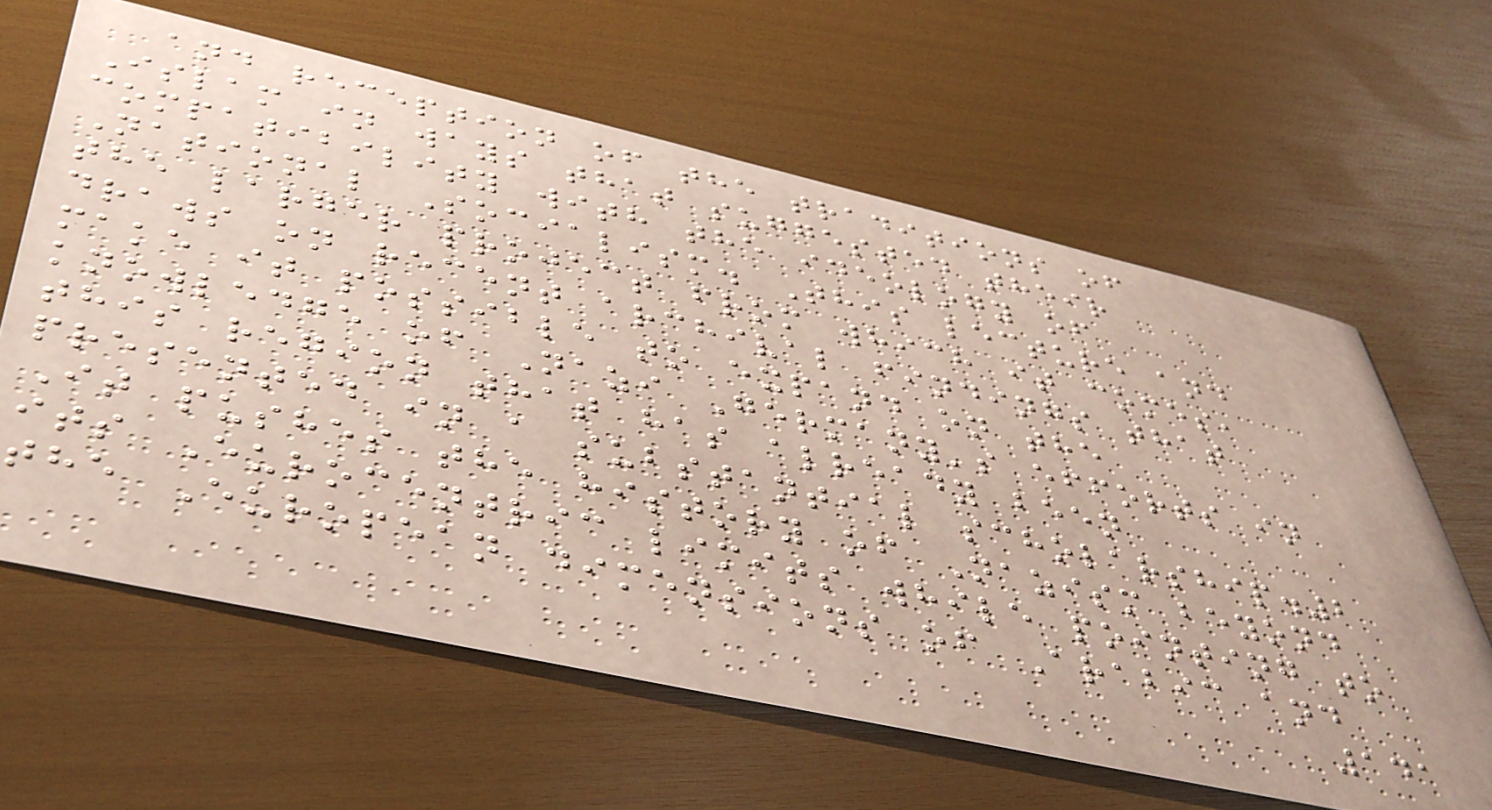and reception of the traditions of
Islam in ways that suggested their
compatibility with the ideology of
National Socialism. This lecture and
the larger project from which it comes,
draws on recent archival findings that
make it possible to expand on the
knowledge of Nazi Germany's efforts in
this region that has already been
presented in a substantial scholarship.2
It pushes the history of Nazism beyond
its Eurocentric limits while pointing to
the European dimensions of Arabic and
141
